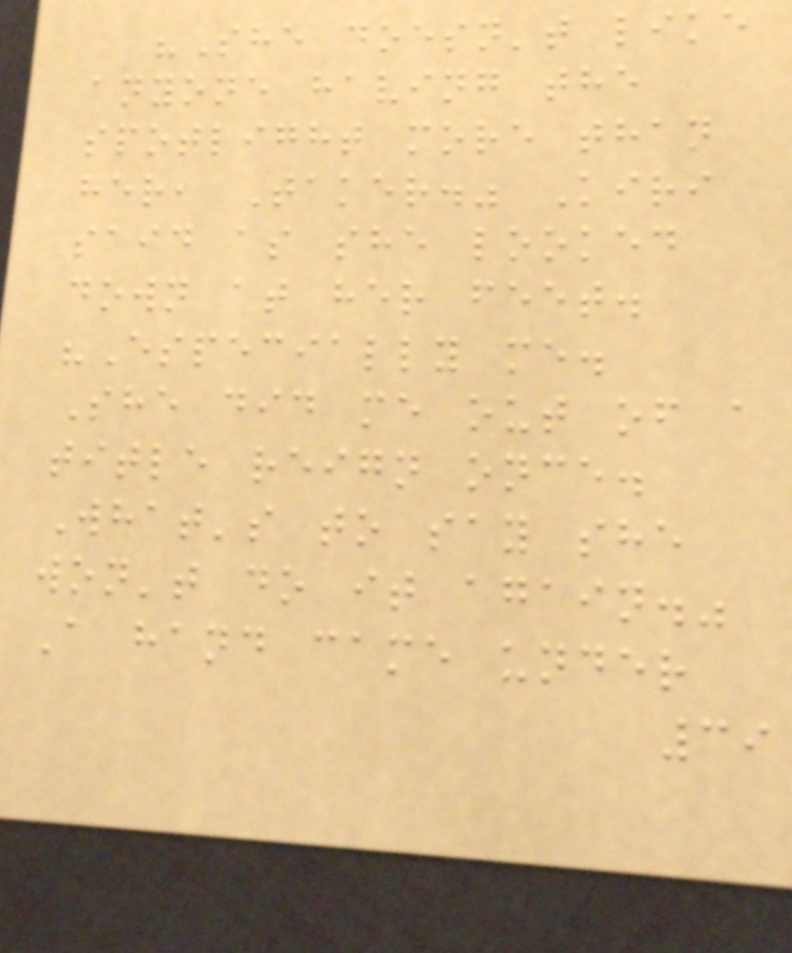"She doesn't like
anyone having the
spotlight more than
her, Taker." Kiri
said as she looked
down at her feet.
"Especially me.
She did me out of a
title reign once.
What's to say she
won't do it again."
A hand came under
39
